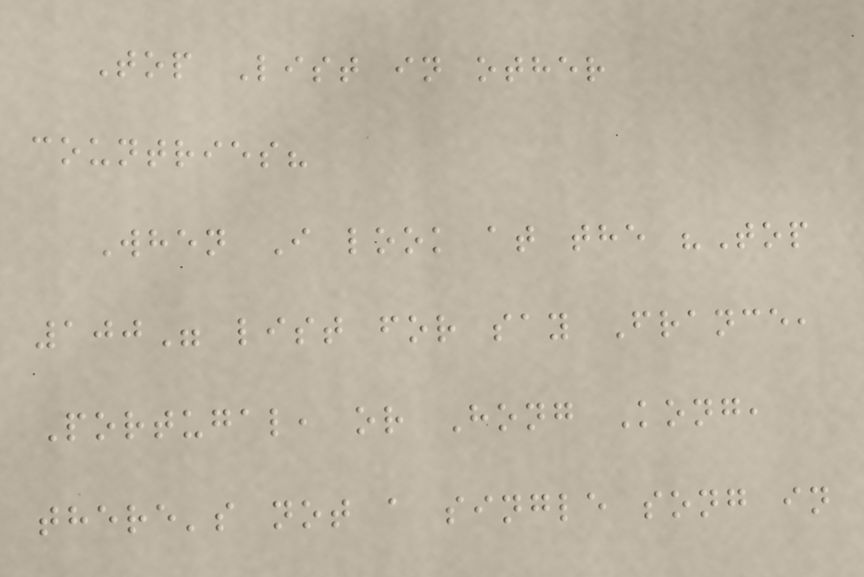Top List in other
countries?
When I look at the "Top
100" list for say France,
Portugal, or Hong Kong,
there's not a single song in
